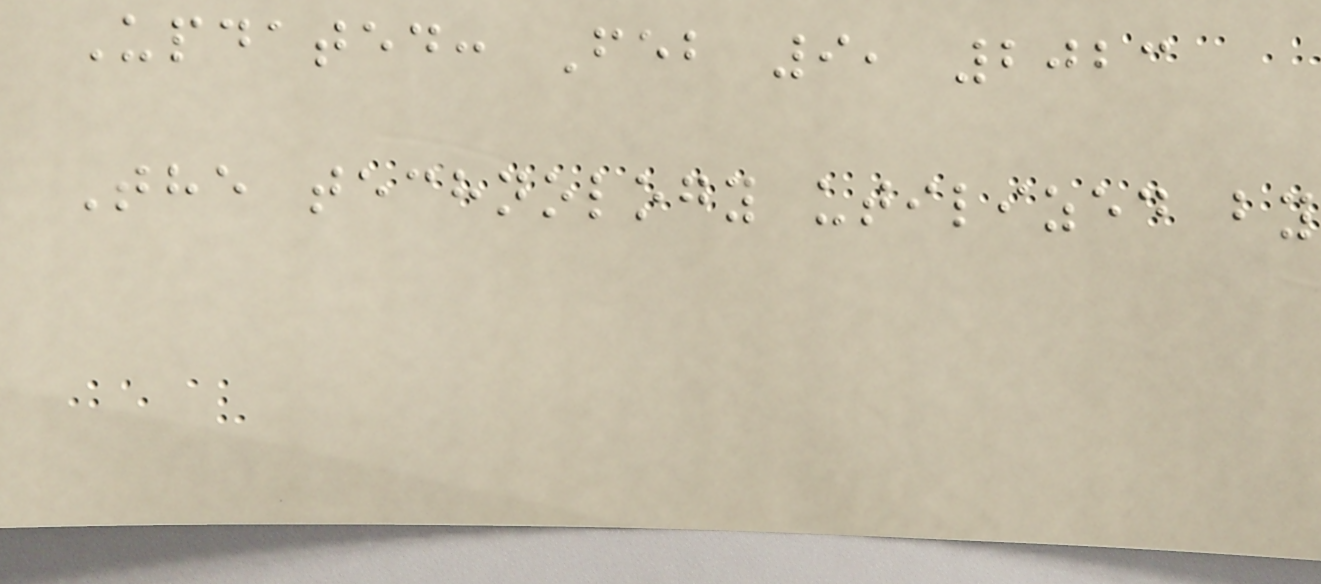Updated: Feb 9, 2023
The technology utilized by
